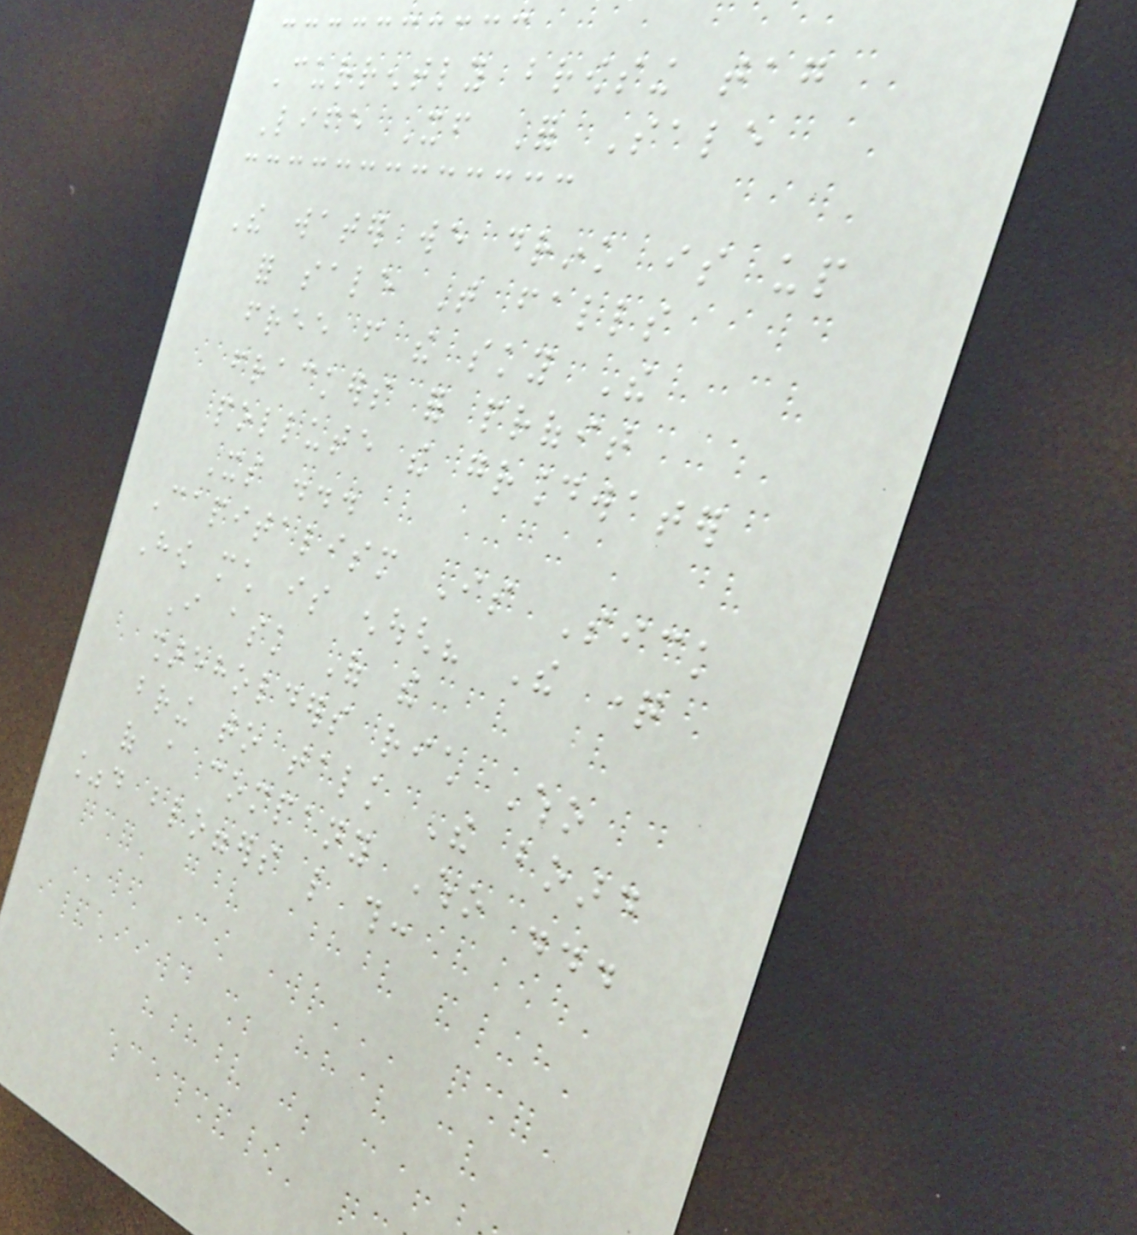Currently browsing tag
Life Itself For Sale
The water we drink is up
for sale That falls
free from the sky The
frackers for profit
pollute the groundwater
Its ...
Capitalism Is Sick
How much is enough? The question
I ask Of the
shareholders rich Who
bring to talk The board
of a company Who ...
%d bloggers like this:
